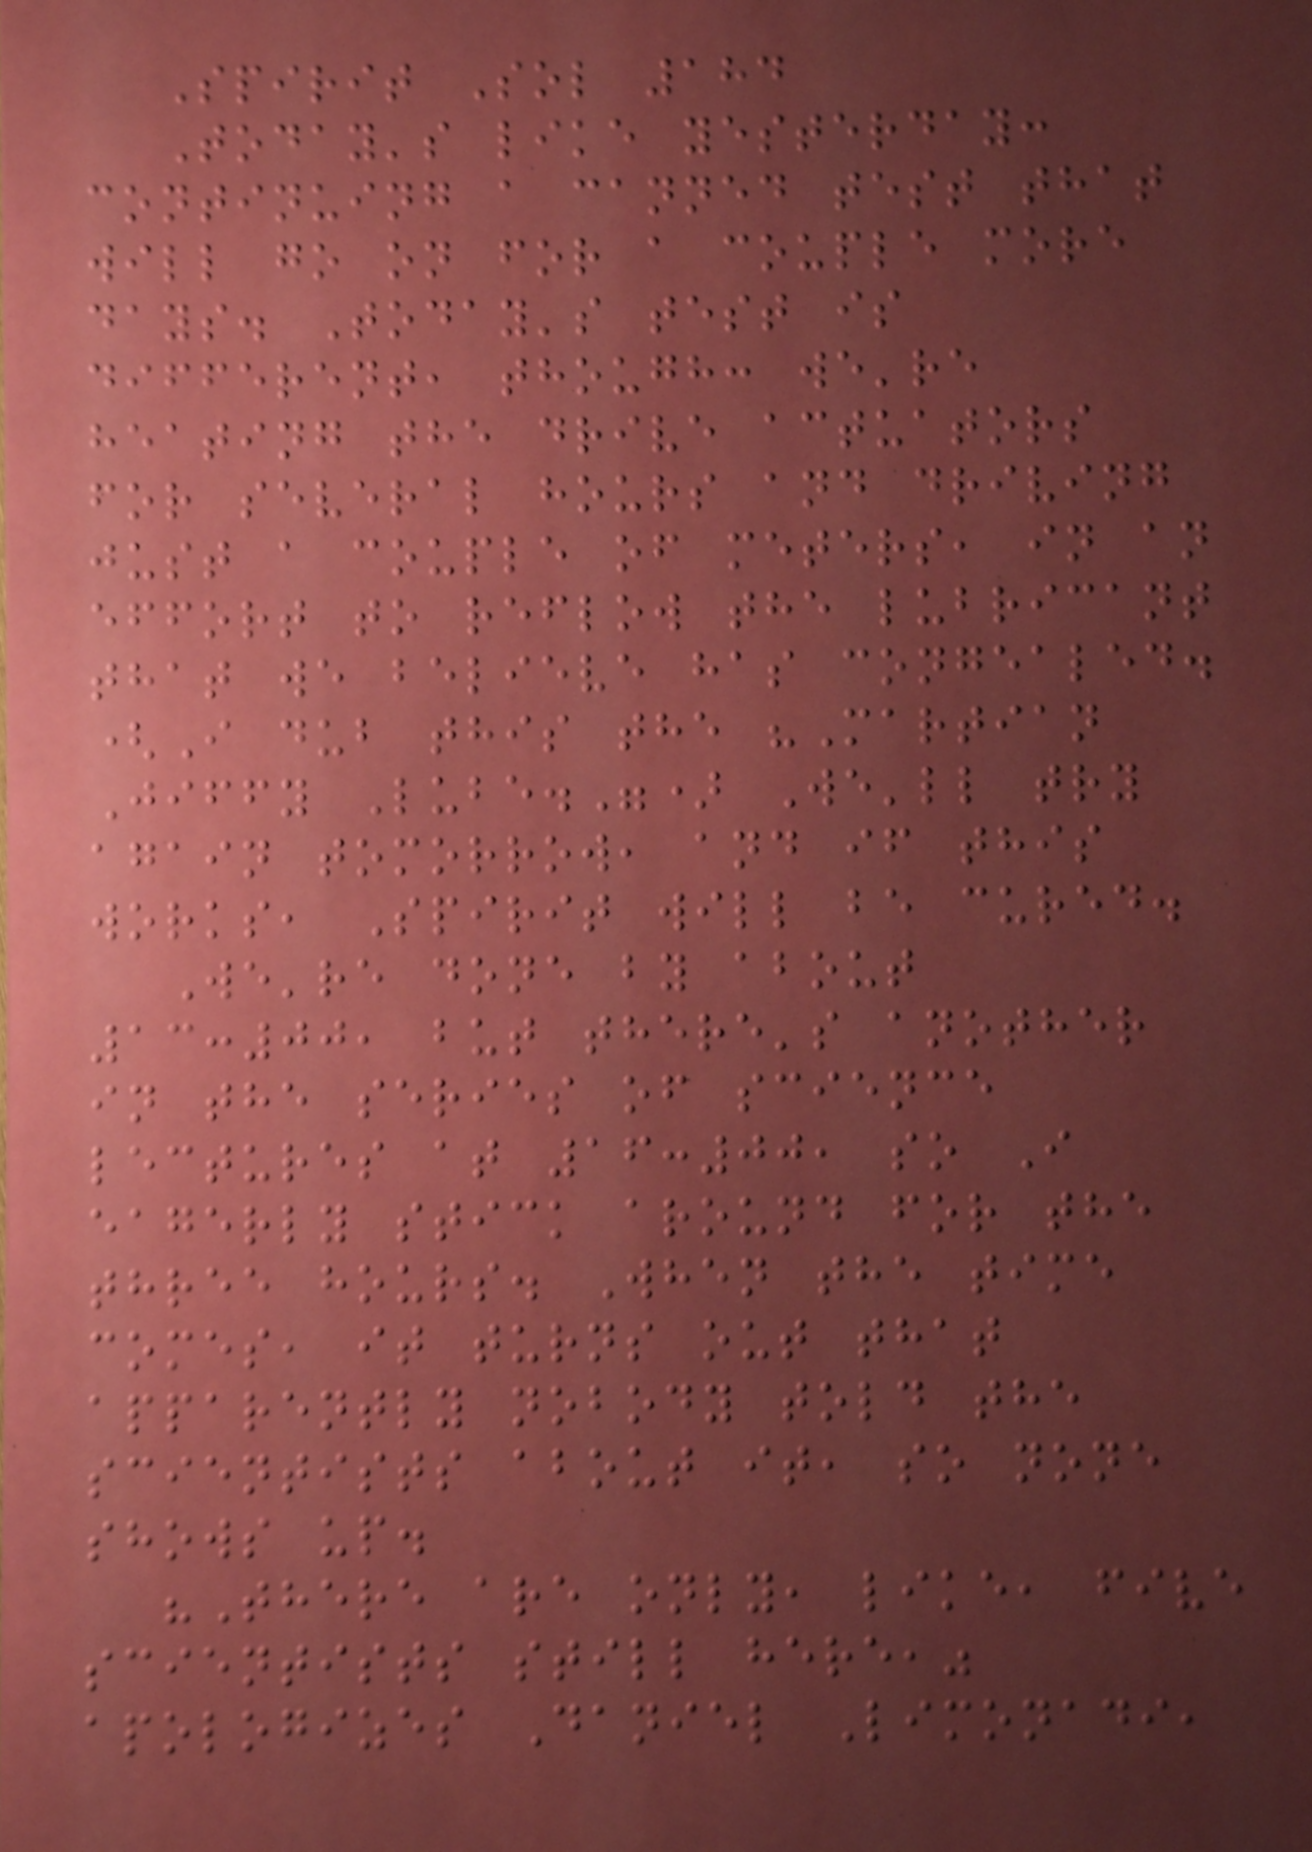Spirit Sol 184
Today's like yesterday:
continuing a canned test that
will go on for a couple more
days. Today's test is
different, though: we're
heating the drive actuators
for several hours and driving
just a couple of meters, in an
effort to reflow the lubricant
that we believe has congealed.
(I dub this the "Martian
Jiffy Lube.") We'll try
again tomorrow, and if this
works, Spirit will be cured.
We're done by about
13:00, but there's another
in the series of science
lectures at 16:00, so I
eagerly stick around for the
three hours. When the time
comes, it turns out that
apparently nobody told the
scientists about it, so none
shows up.
"There are only, like, five
scientists still here,"
apologizes Daniel Limonadi,
